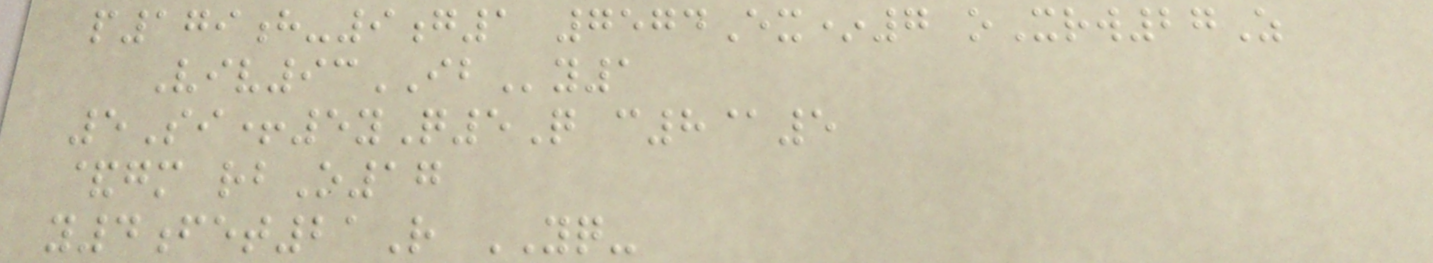p179h-9g1 7574Ex*7 oXrw27Z
Viv93IBy1
5Si+5yQ5Q c8@5
&gm rbO17
y4fet21R YQ-
